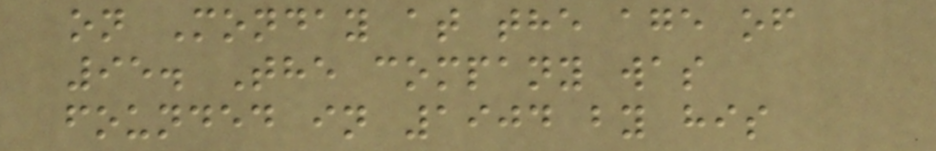on Monday at the age of
95. The company was
founded in 1904 by his
